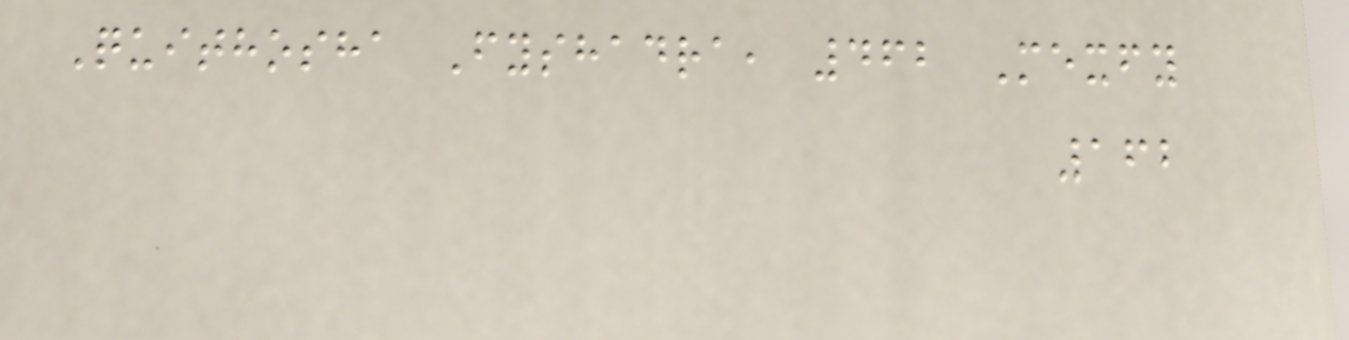Quithosha Fyshadra, 462 Mexfy
162
